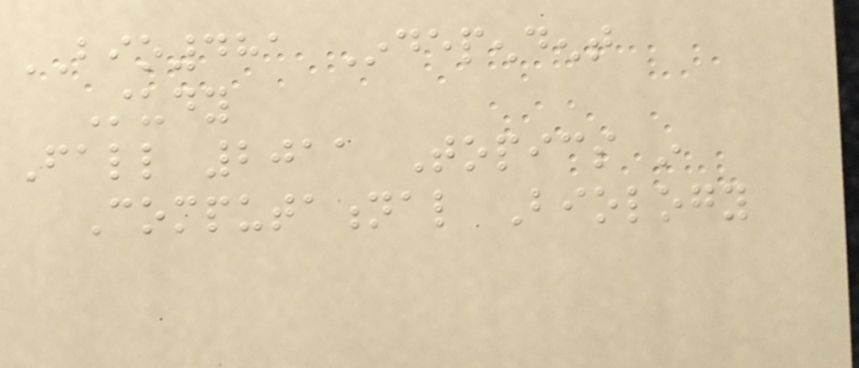BIO481 Independent
Study
Fall 2011 Topics in
Computational Biology
